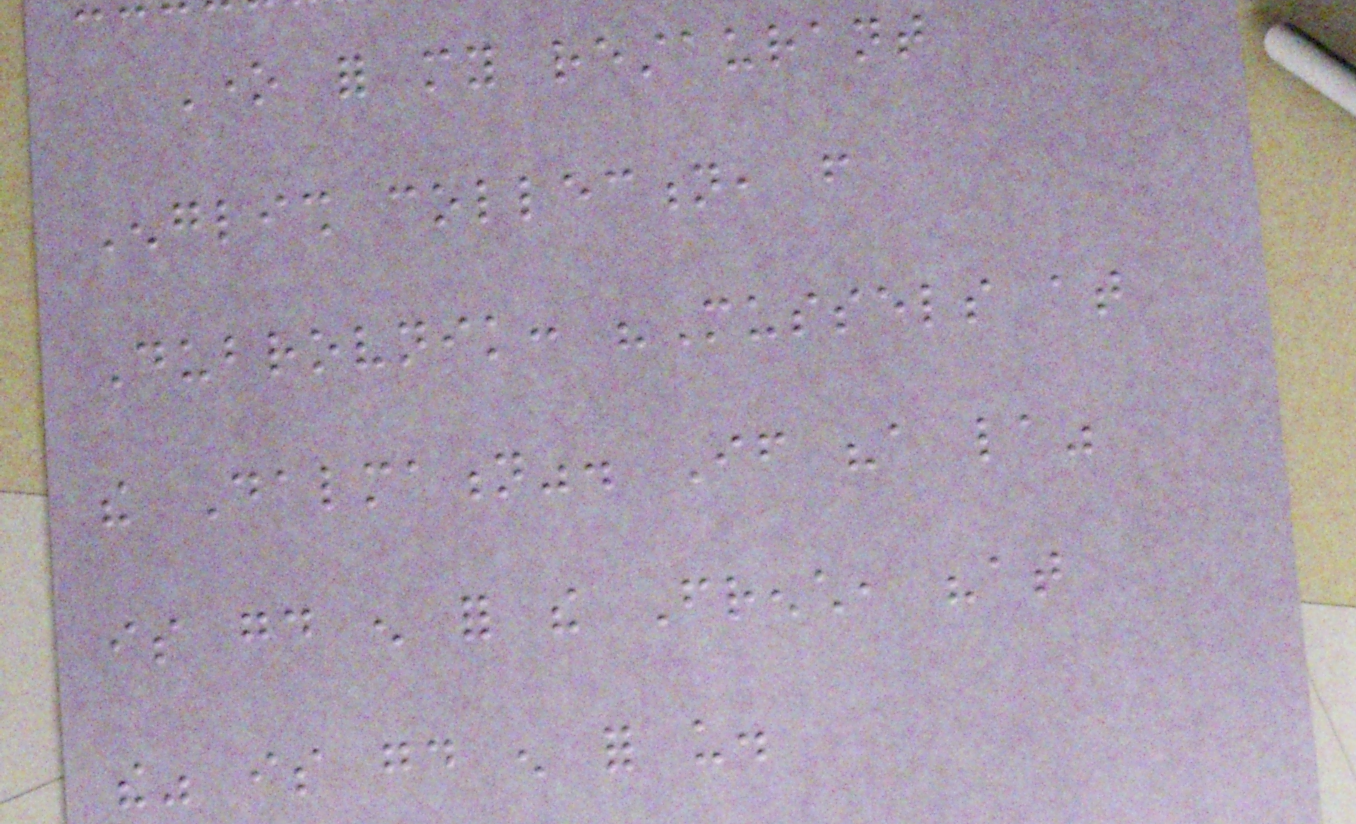One for my restaurant
English collection, from
Dubrovnik: "Mussels at
the Dalmation". If "a la"
is good enough for the French, "at
the" is good enough for us.
